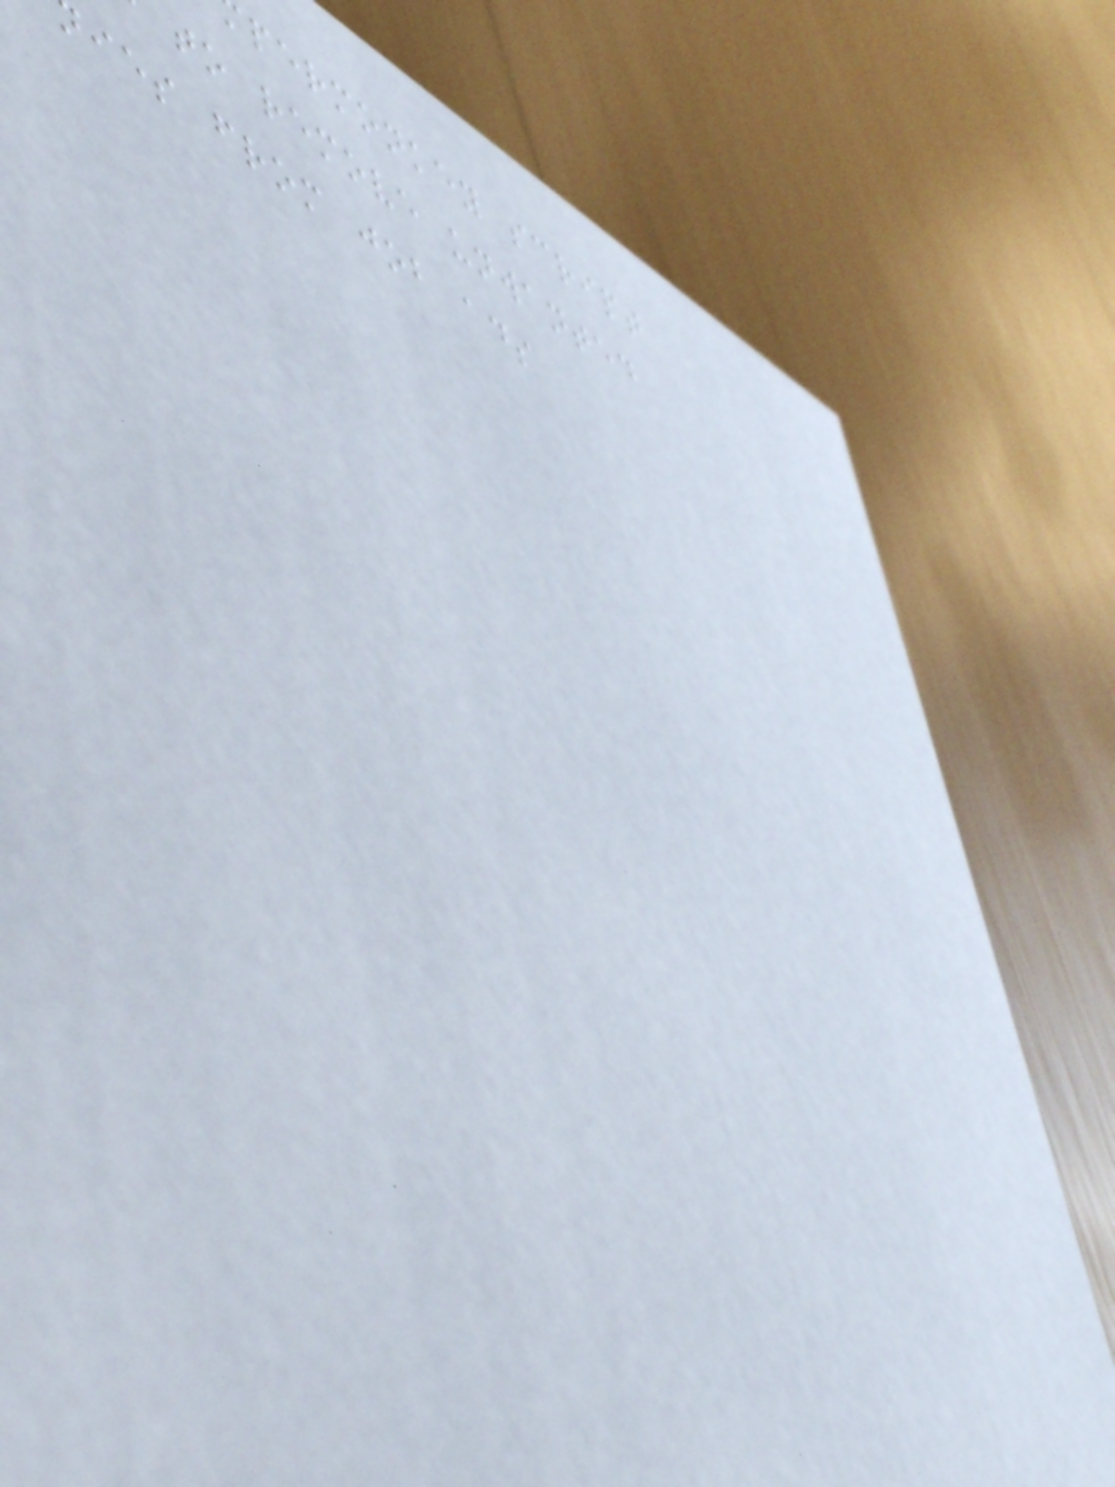permonkey script
to remove unwanted
ies from job ads
